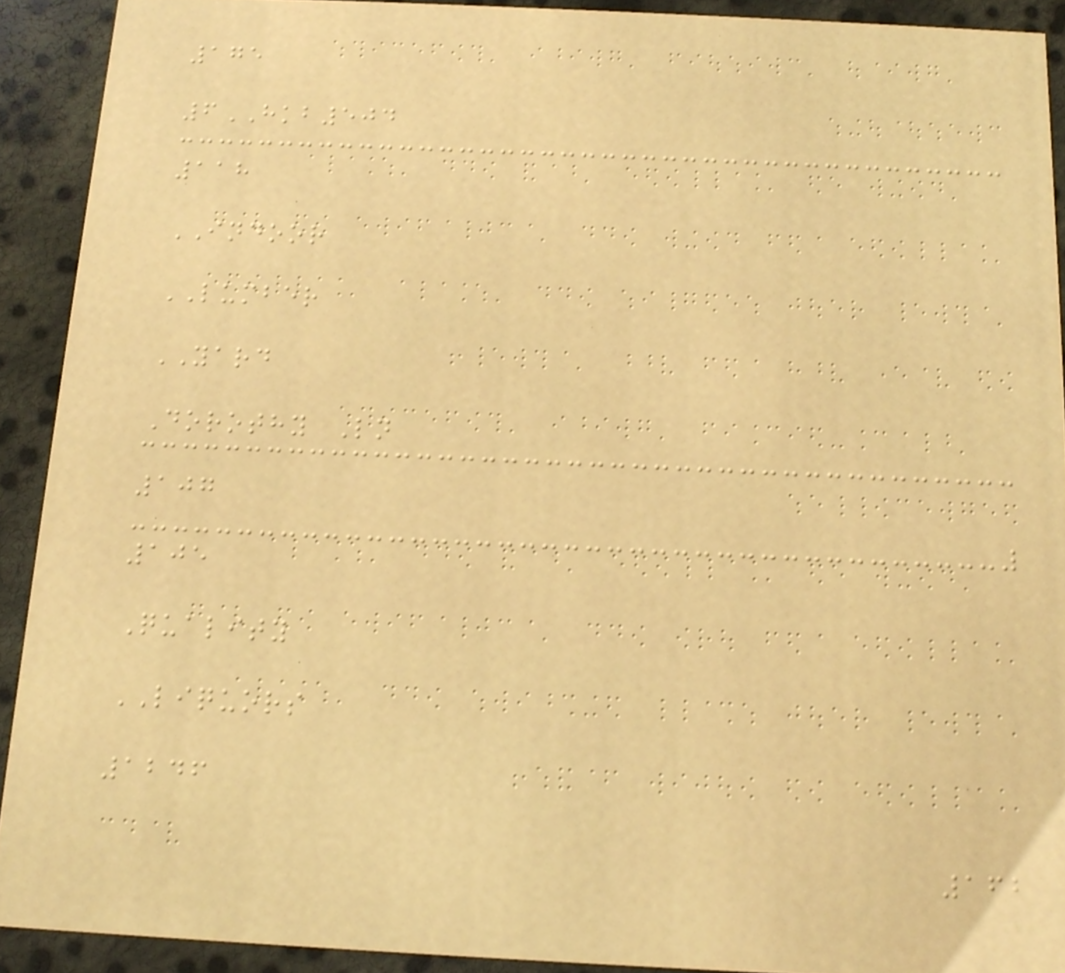175
6HKB504
118
INDOOR
LUMBER
YARD
Dorothy Ln
107
105
Quality
LIQUORS
1246
162
